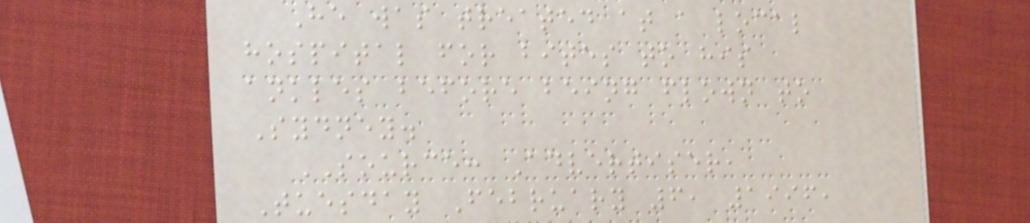He was treated at a local
hospital for bites to his
ankles before being flown to
Sydney.
SOURCE: Advertiser,
Tuesday February 6, 1996,
